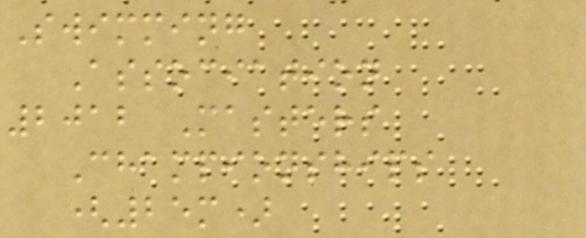Swimming
Association
2012 Masters
Championships
(25m)
